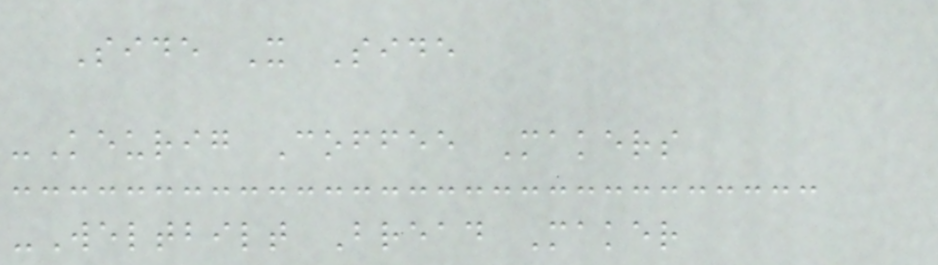Side X Side
-Keurig Coffee Makers
-Weltbilt Bread Maker
